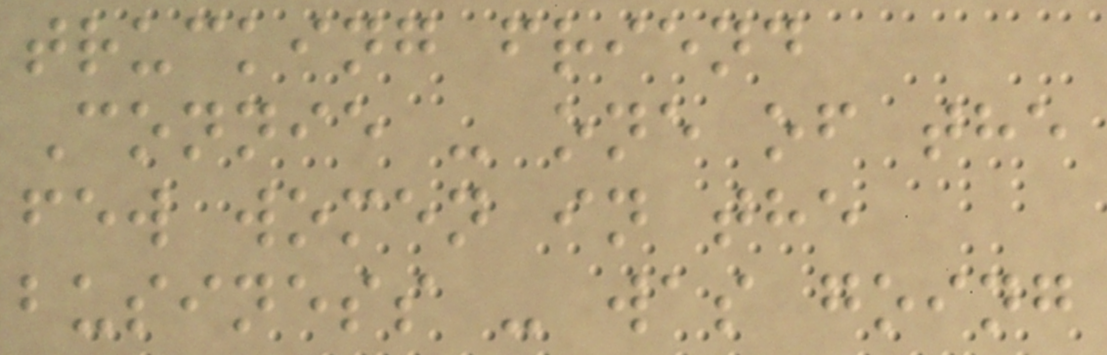trucking friend
Connie - one of the
few women in the
business - was going
